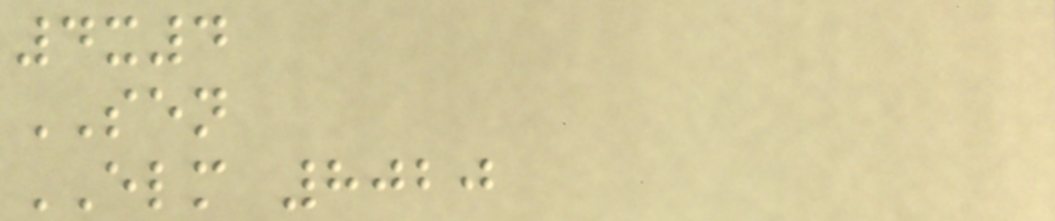4x4
SEN
ELM 8020
